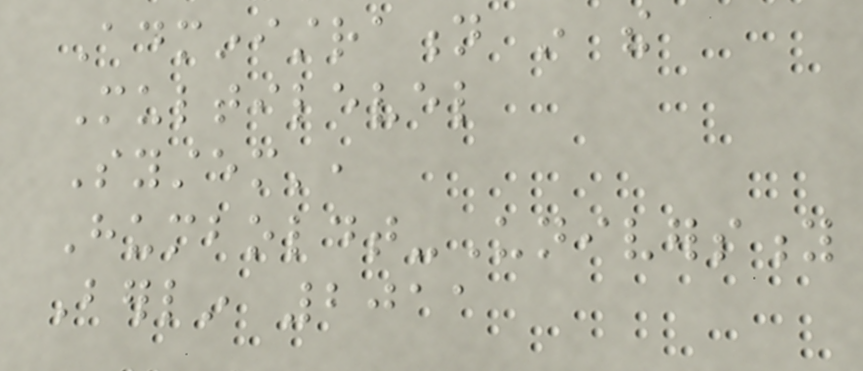Administration in the
Multilevel
System',
Humboldt-University
Berlin 2011
